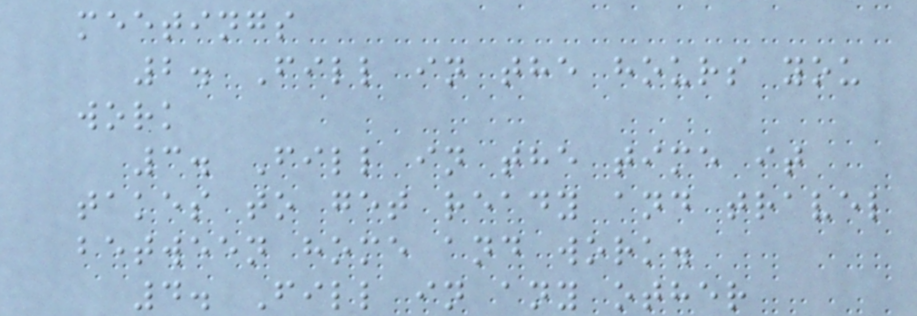meetings
2. Fill in the hours you
work
3. Fill in the time it
takes to get ready and travel
between home and work.
4. Fill in any other
